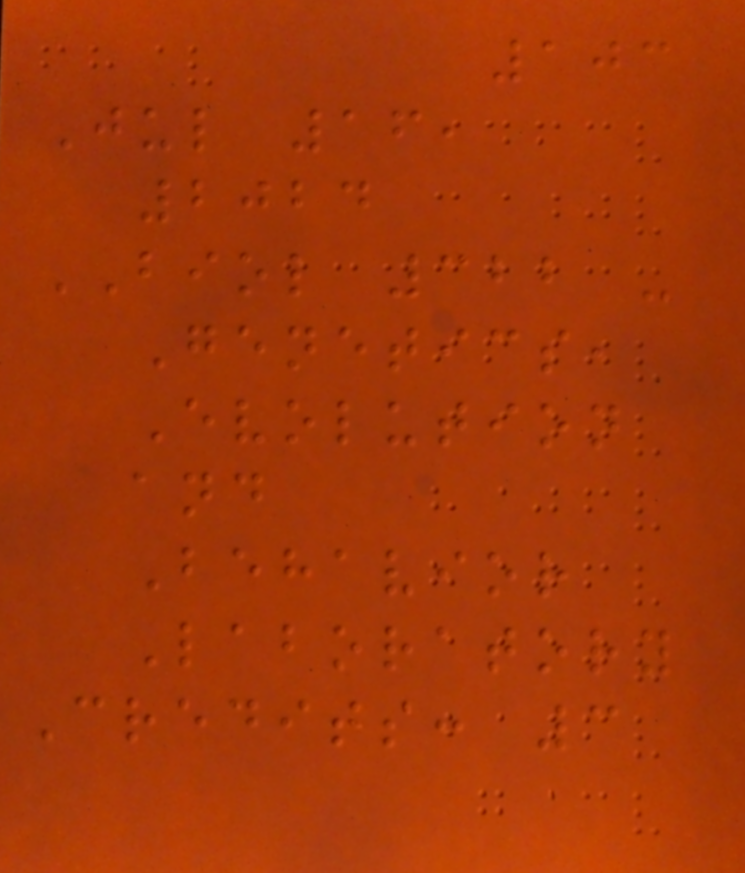103
Jul 16,
2024
BIOL 322 -
Genetics,
Evolution
and
Behavior
Laboratory
Credits: 3
